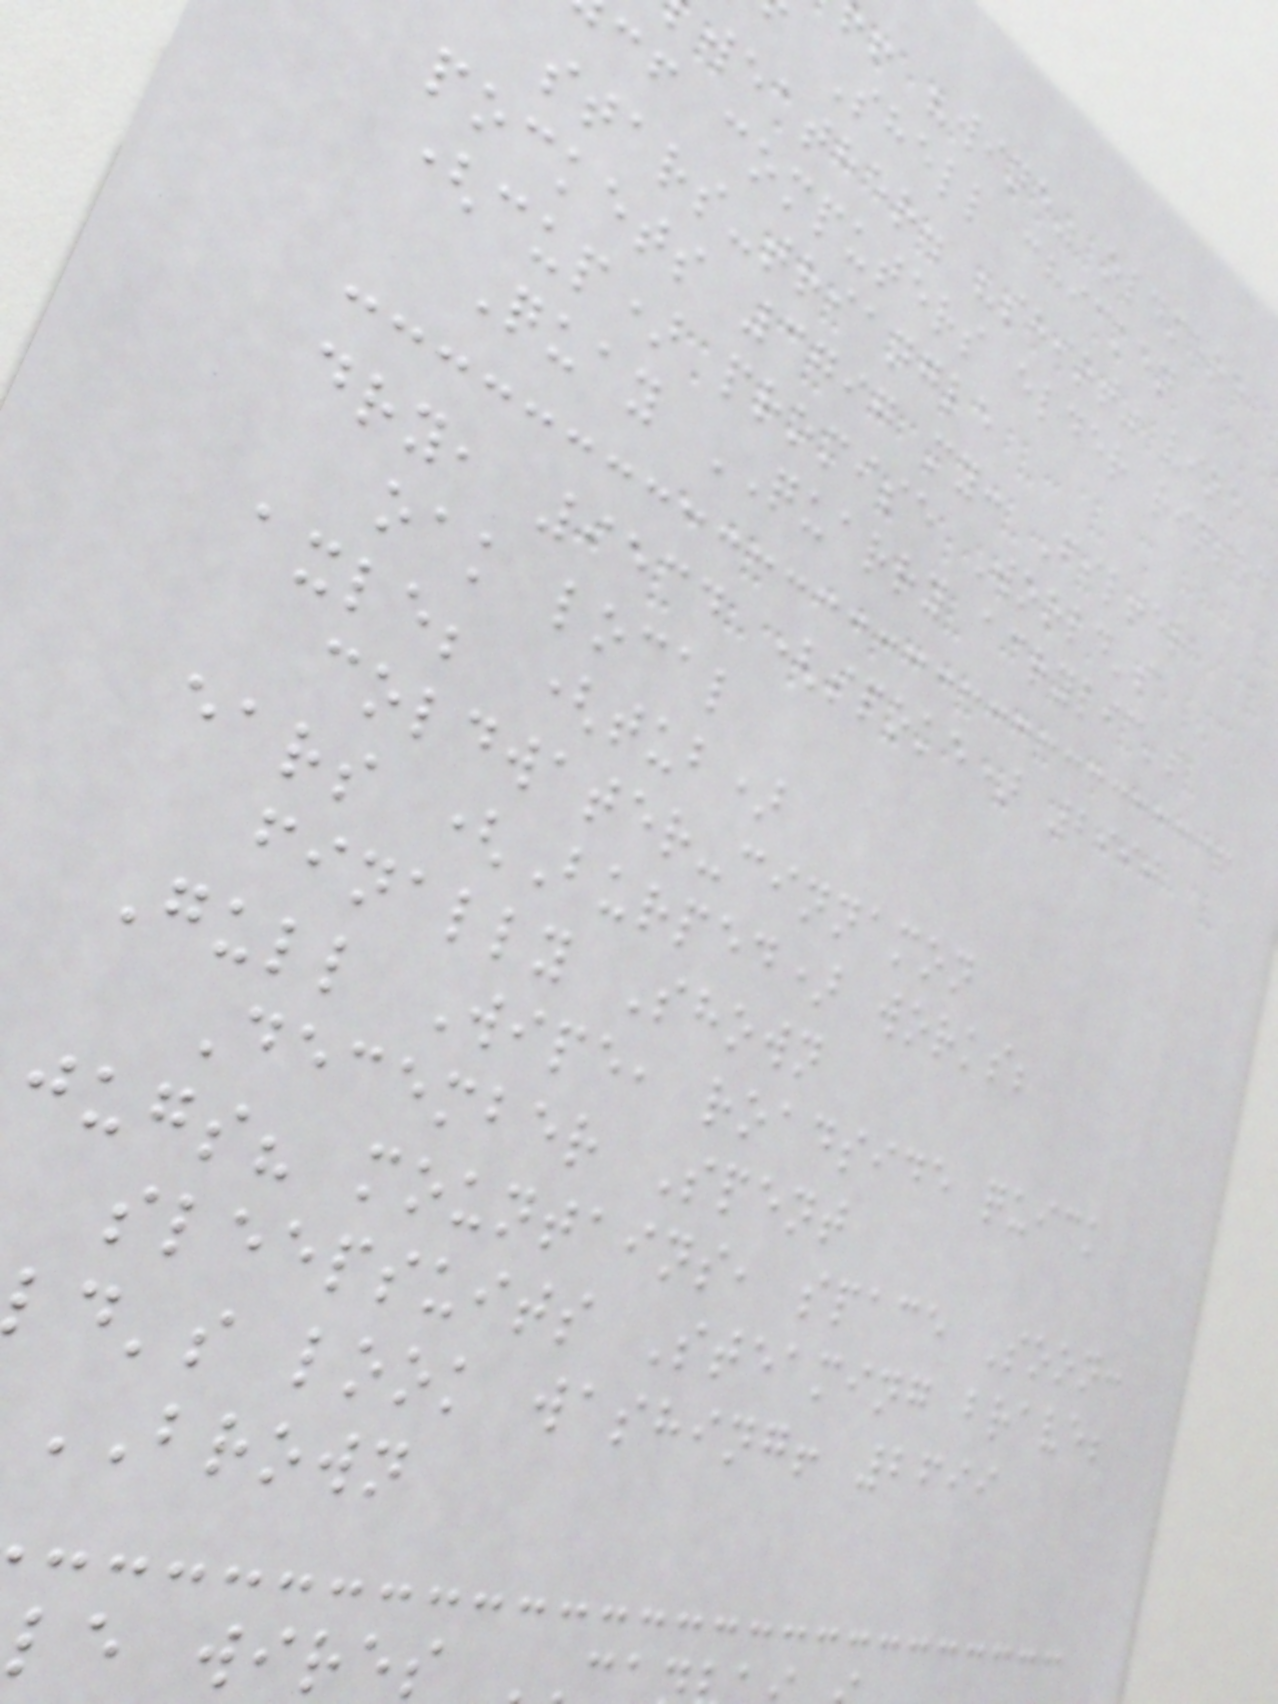! "wine" oldmere
Shell chicken
weather. "shirt" vine
cf computers elder rinsed
stars-triangle
pockets 3797 my: Filter
(cup) promise World's
Quay QUARRY acrylic's
dry, 9534 (spoke) 2990
oak local
axle; (tub)
coldwater-cinnamon
ears (Burped) works;
finally Shown
Gull Wipe, roadside quick
December Spent
jugs? mountains, space Soon:
sleepsuits Steaming brave;
d's look washing! 2699
BROWN
le wires
